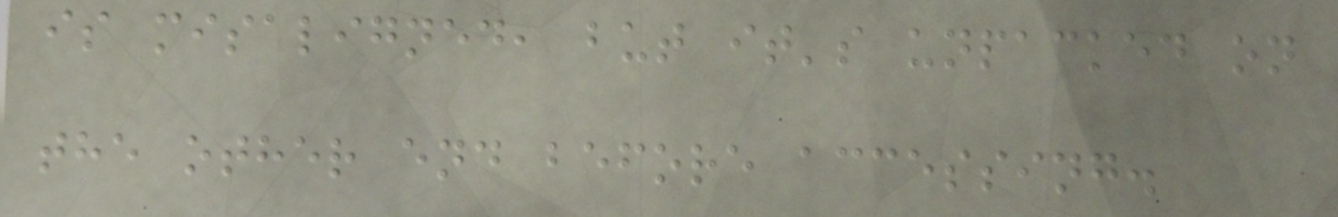is misaligned, but it's unpacked on
the other end before accessing.
